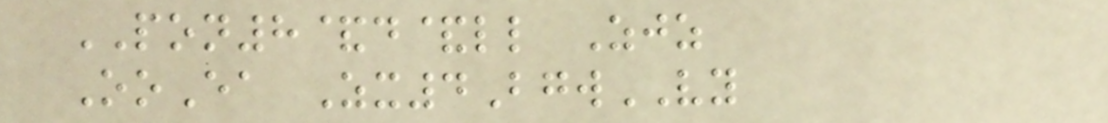PON8&d&ll Zjz
OoEa Zx4BgwVY
